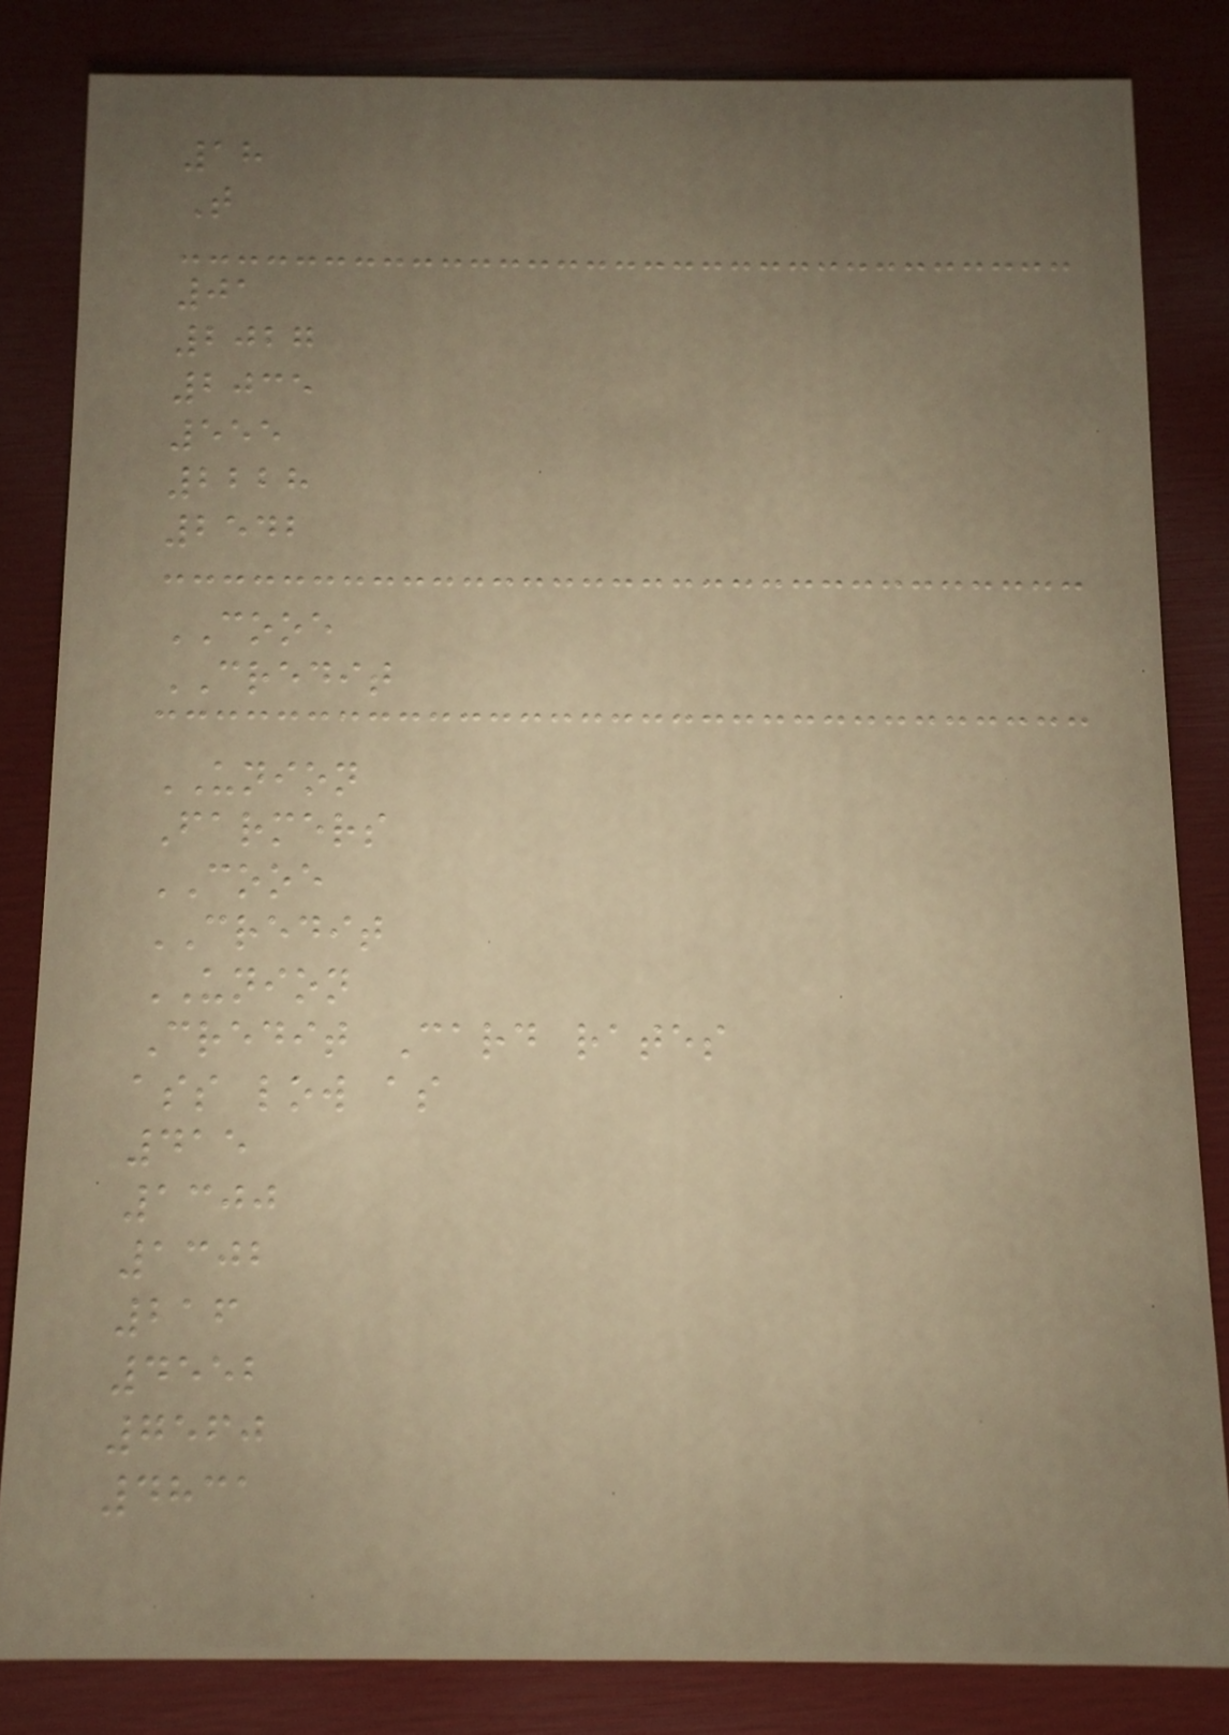18
T
01
2027
2035
555
2228
2542
COOE
CREDIT
UNION
Farmers
COOE
CREDIT
UNION
Credit Card rates
ass low as
415
1300
1302
216
4552
7560
4831
